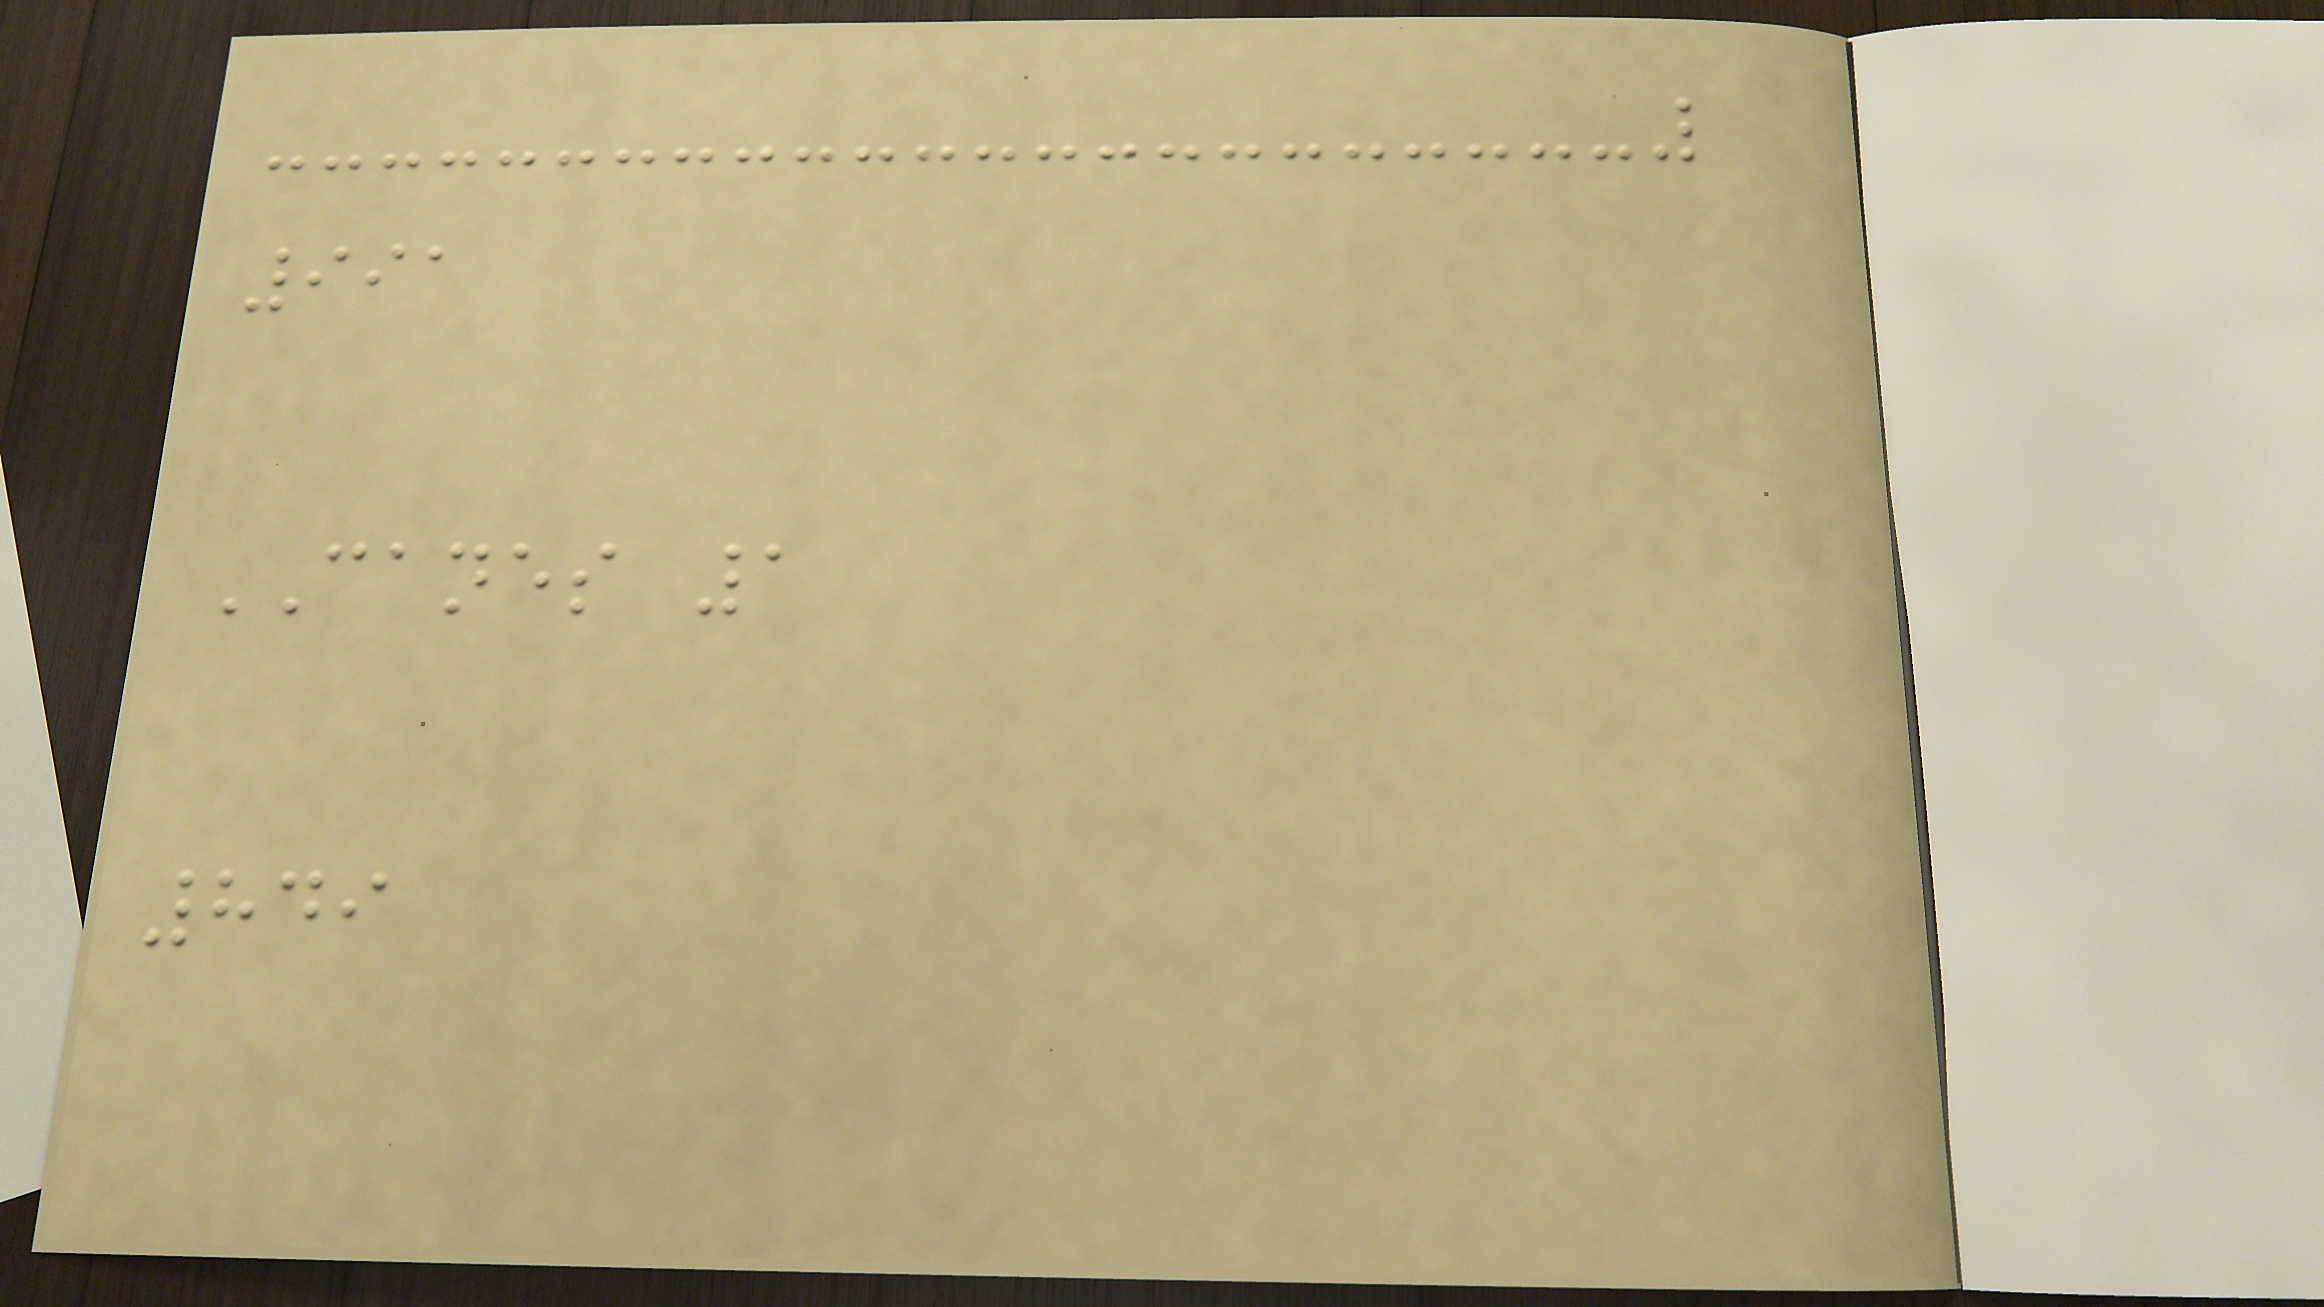991
CANES 1
849
